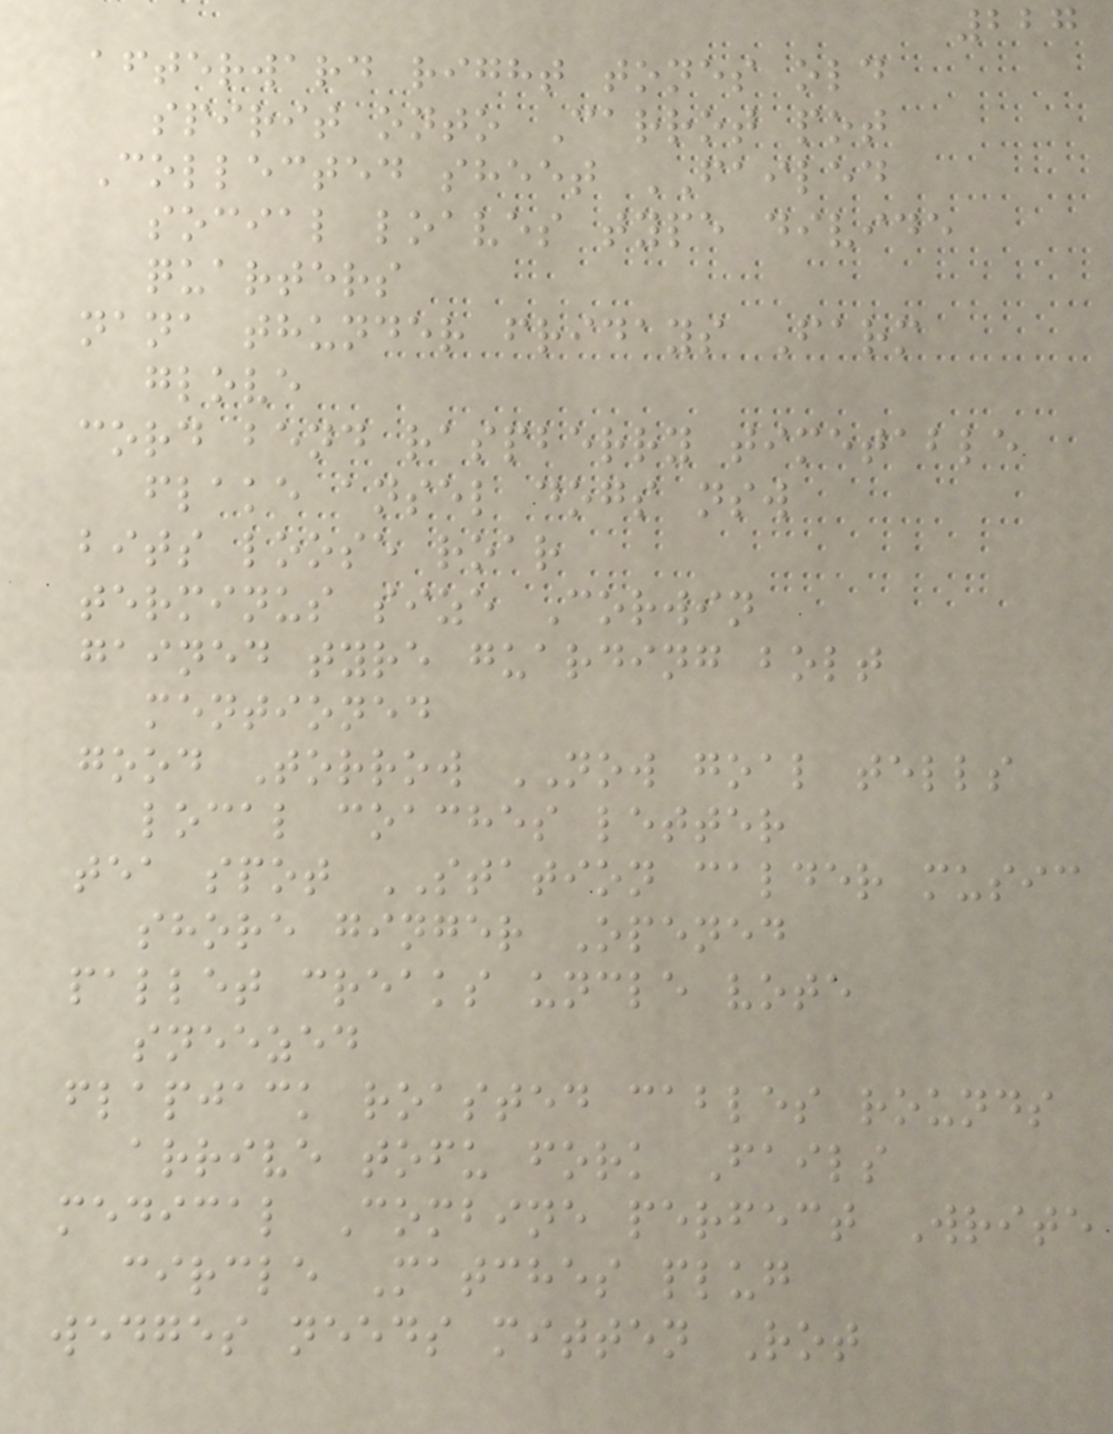227
afterward right tones old
spirit onto Carrot pot
Collected sheet FAILED
social loaves type divide
quarters
nana thunder fridays Farm
glove
cord bend raspberry timetable
flake ansel dogs nsw
bits loose roar
terminus size Corwin
gained tyre guarding bolt
mentioned
good Torrow NOW goal tells
local coaches letter
tea spot STATION calder music
shore ginger Opened
pallet creaks uncle vote
sneezed
flapjack roasted cables rounds
arrive tofu fork Fails
medical Combine perfect Write
circle Matches plug
wedges needs mitten Rot
